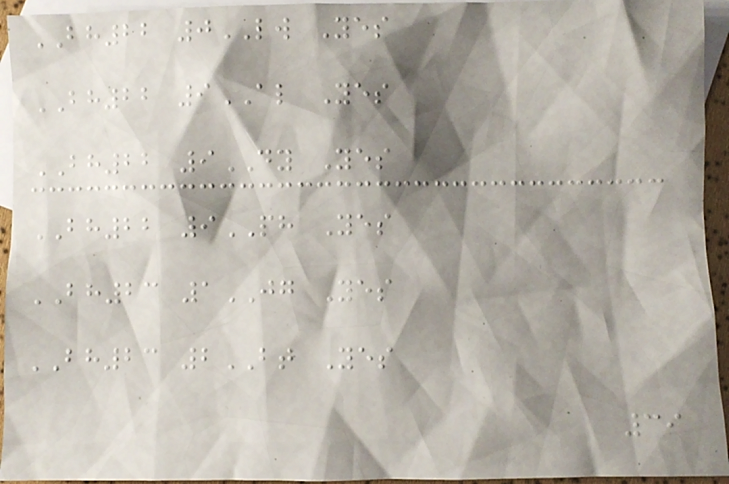BH22 0LW Yes
BH22 9AL Yes
BH22 9DY Yes
BH22 9PH Yes
BH23 1JG Yes
BH23 2BT Yes
39
